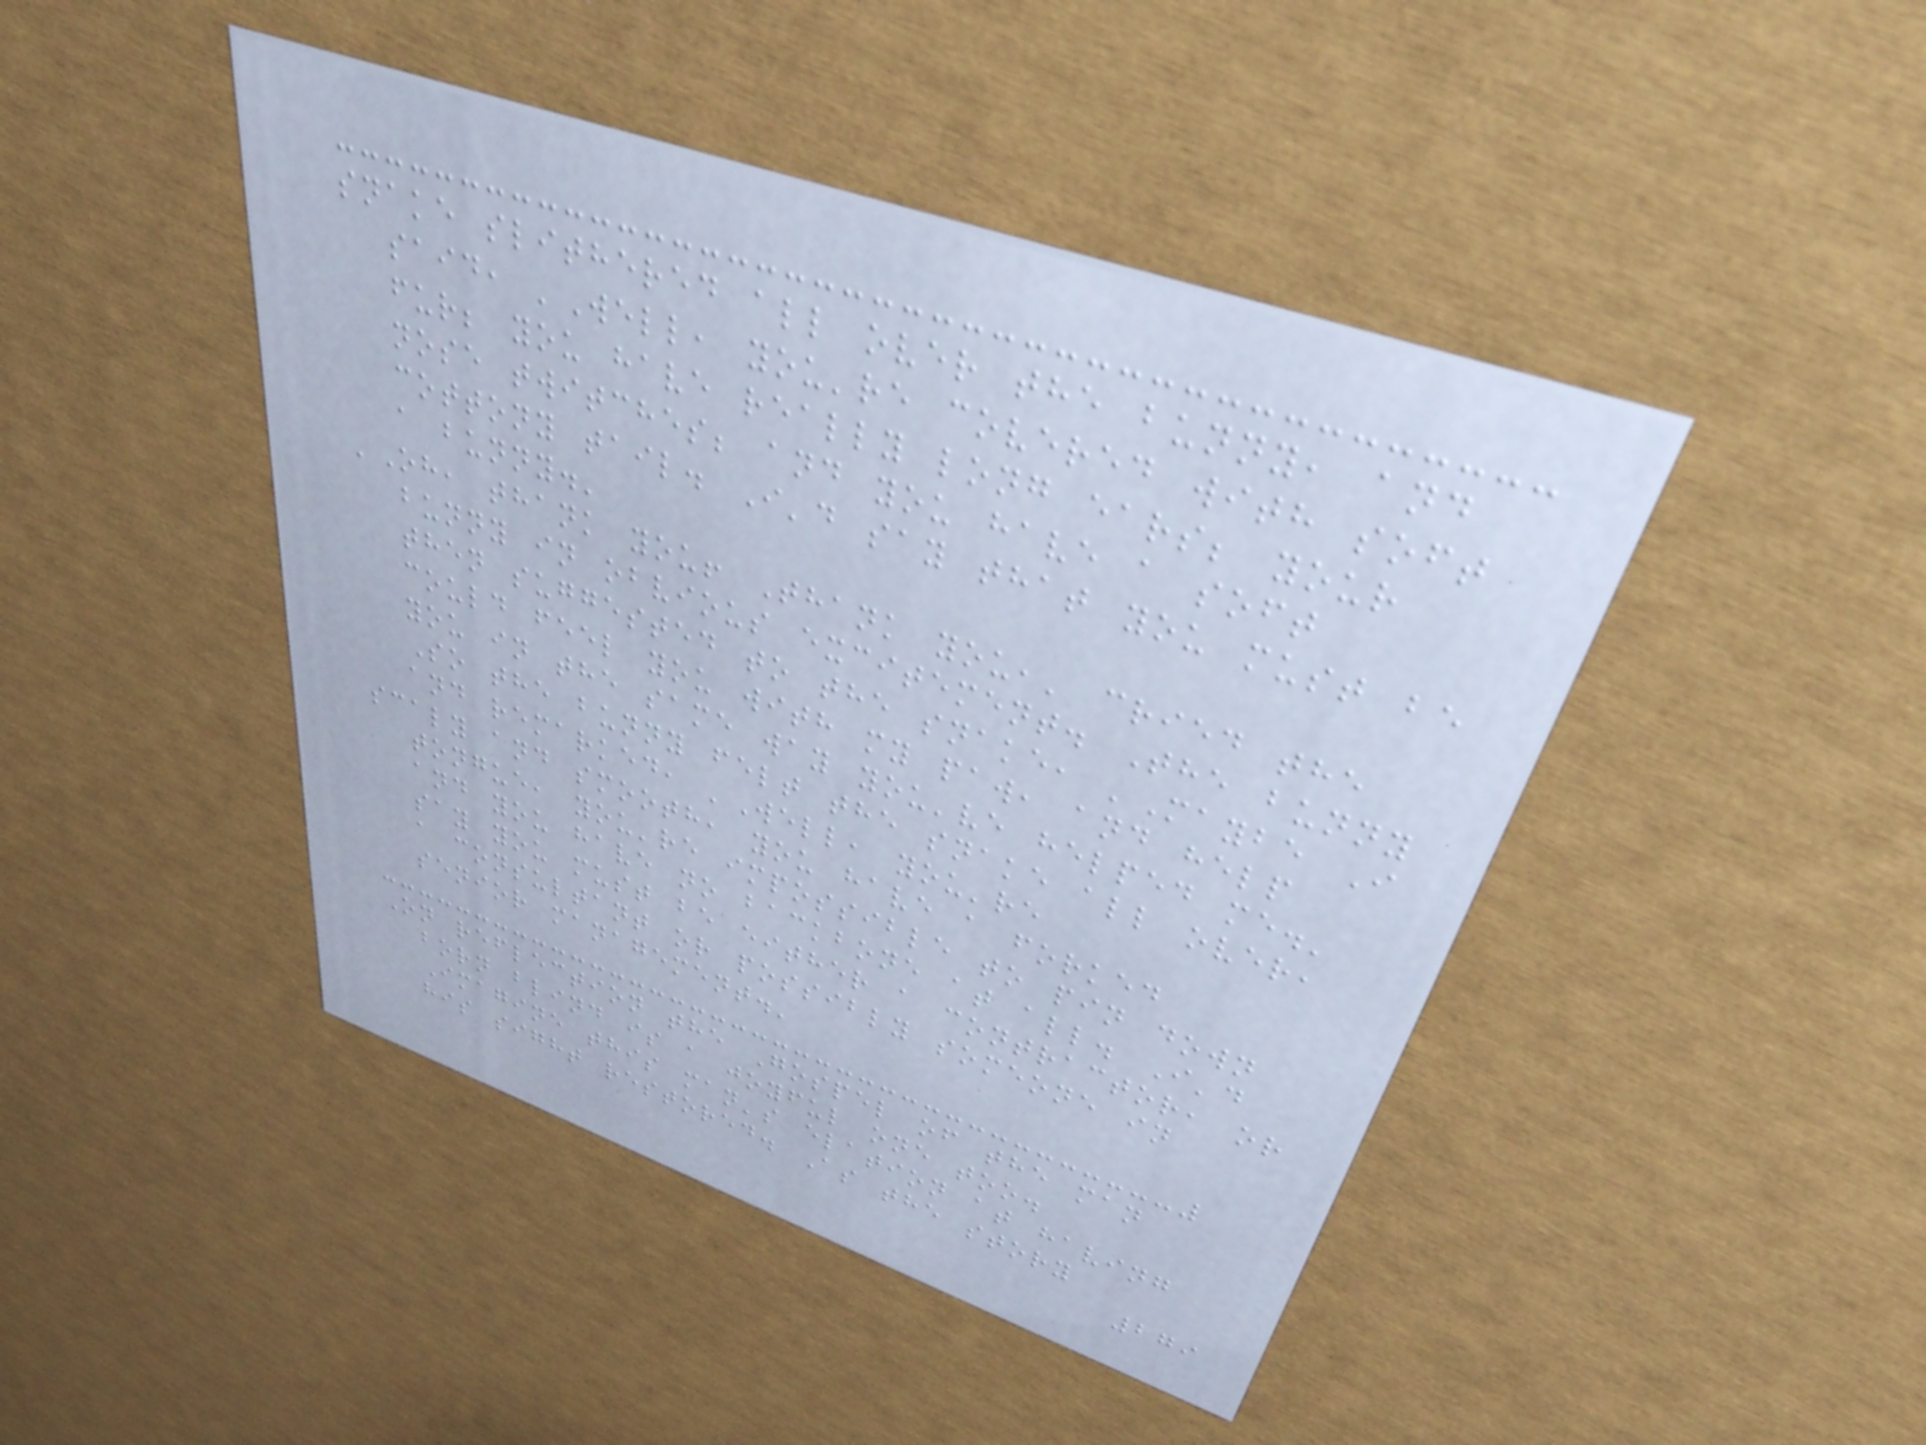snake slithered all over the bunny, and
said, 'Well, you're covered with soft
fur; you have really long ears; your
nose twitches; and you have a soft
cottony tail. I'd say that you must be
a bunny.'
'Oh, thank you! Thank you,' cried the
bunny in obvious excitement. The bunny
then suggested to the snake, 'Maybe I
could feel you with my paw, and help
you in the same way you've helped me.'
So the bunny felt the snake all over,
and remarked, 'Well, you're
scaly and smooth, you have a forked
tongue, you're impossible to pin down
and you have no backbone at all. I'd
say you must be either a contractor, or
a consultant or possibly someone in
senior management.'
On reflection the Gospel of the man
born blind is a joyful one too.
Imagine this man's elation at having
his sight restored. As the story
279
